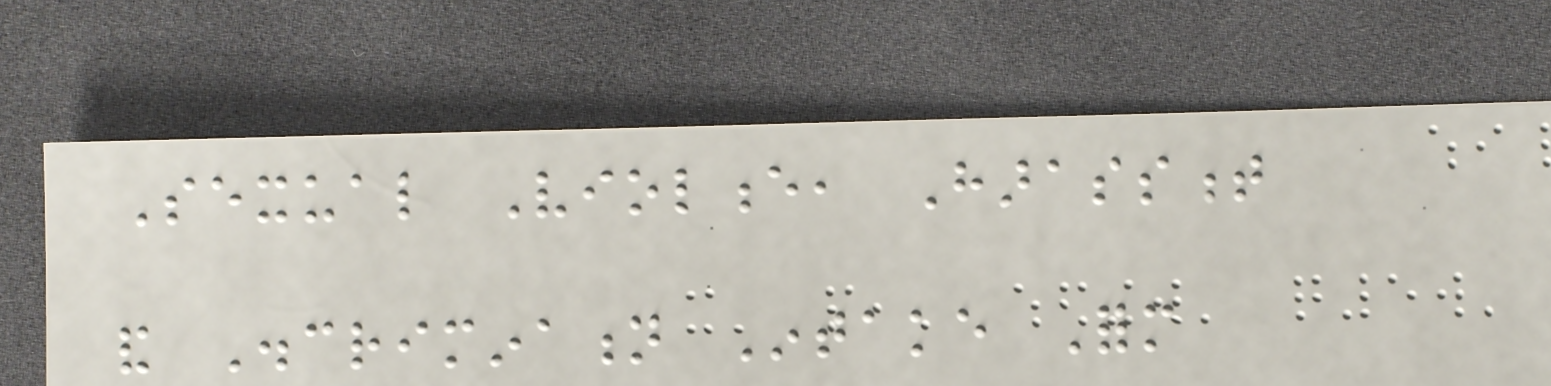Sexual Violence, Harassment
and Discrimination Intake Form
